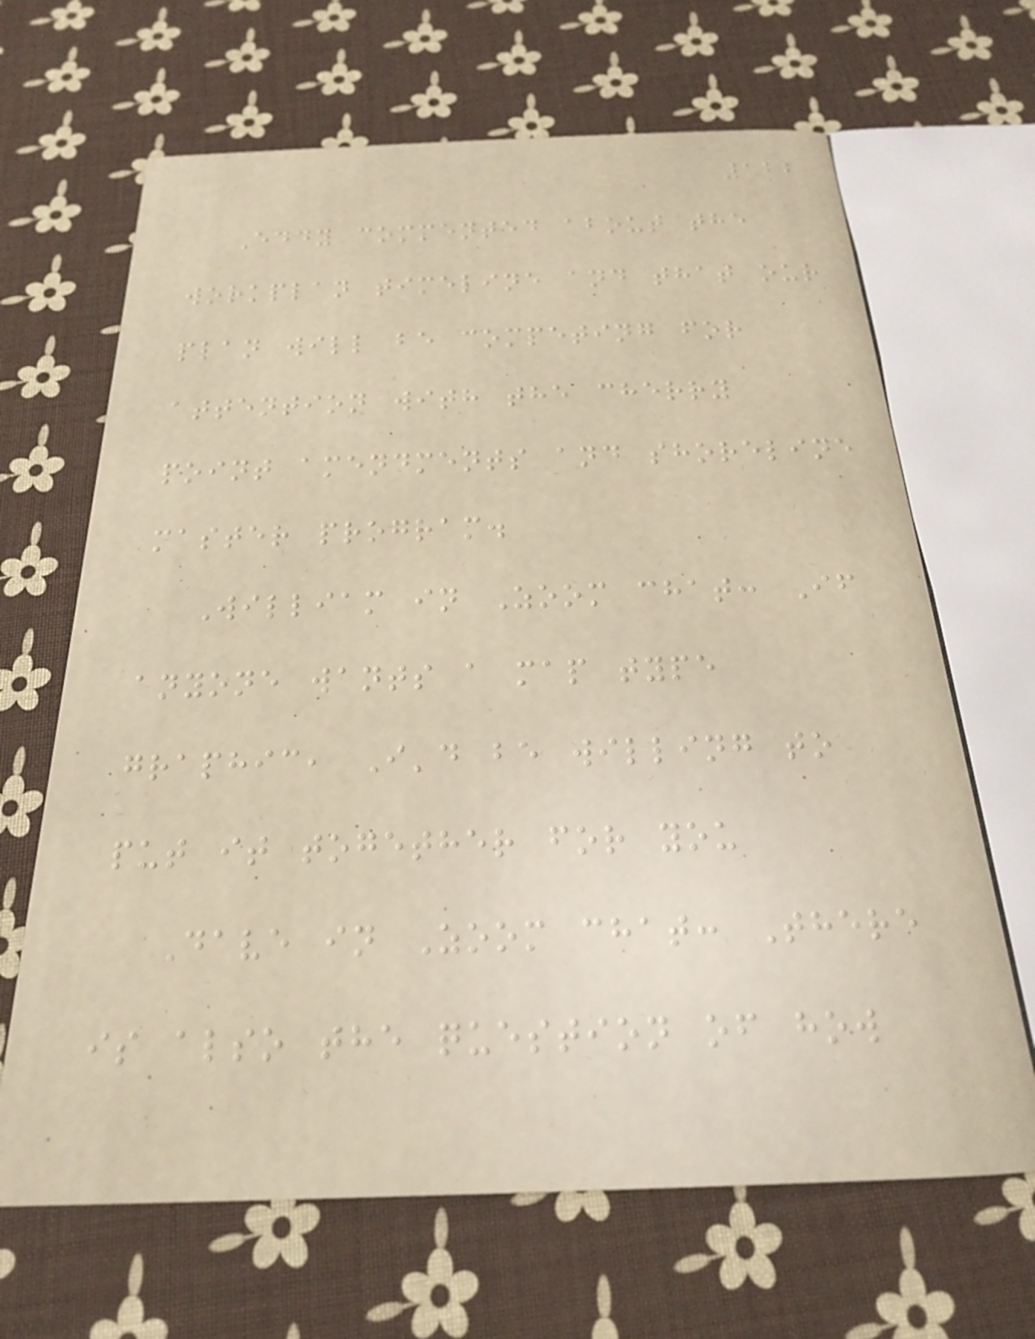122
Eddy commented about the
workplan timeline and that our
plan will be competing for
attention with the cherry
point amendments and shoreline
master program.
William in Zoom chat: If
anyone wants a map type
graphic, I'd be willing to
put it together for you
Dave in Zoom chat: There
is also the question of how
